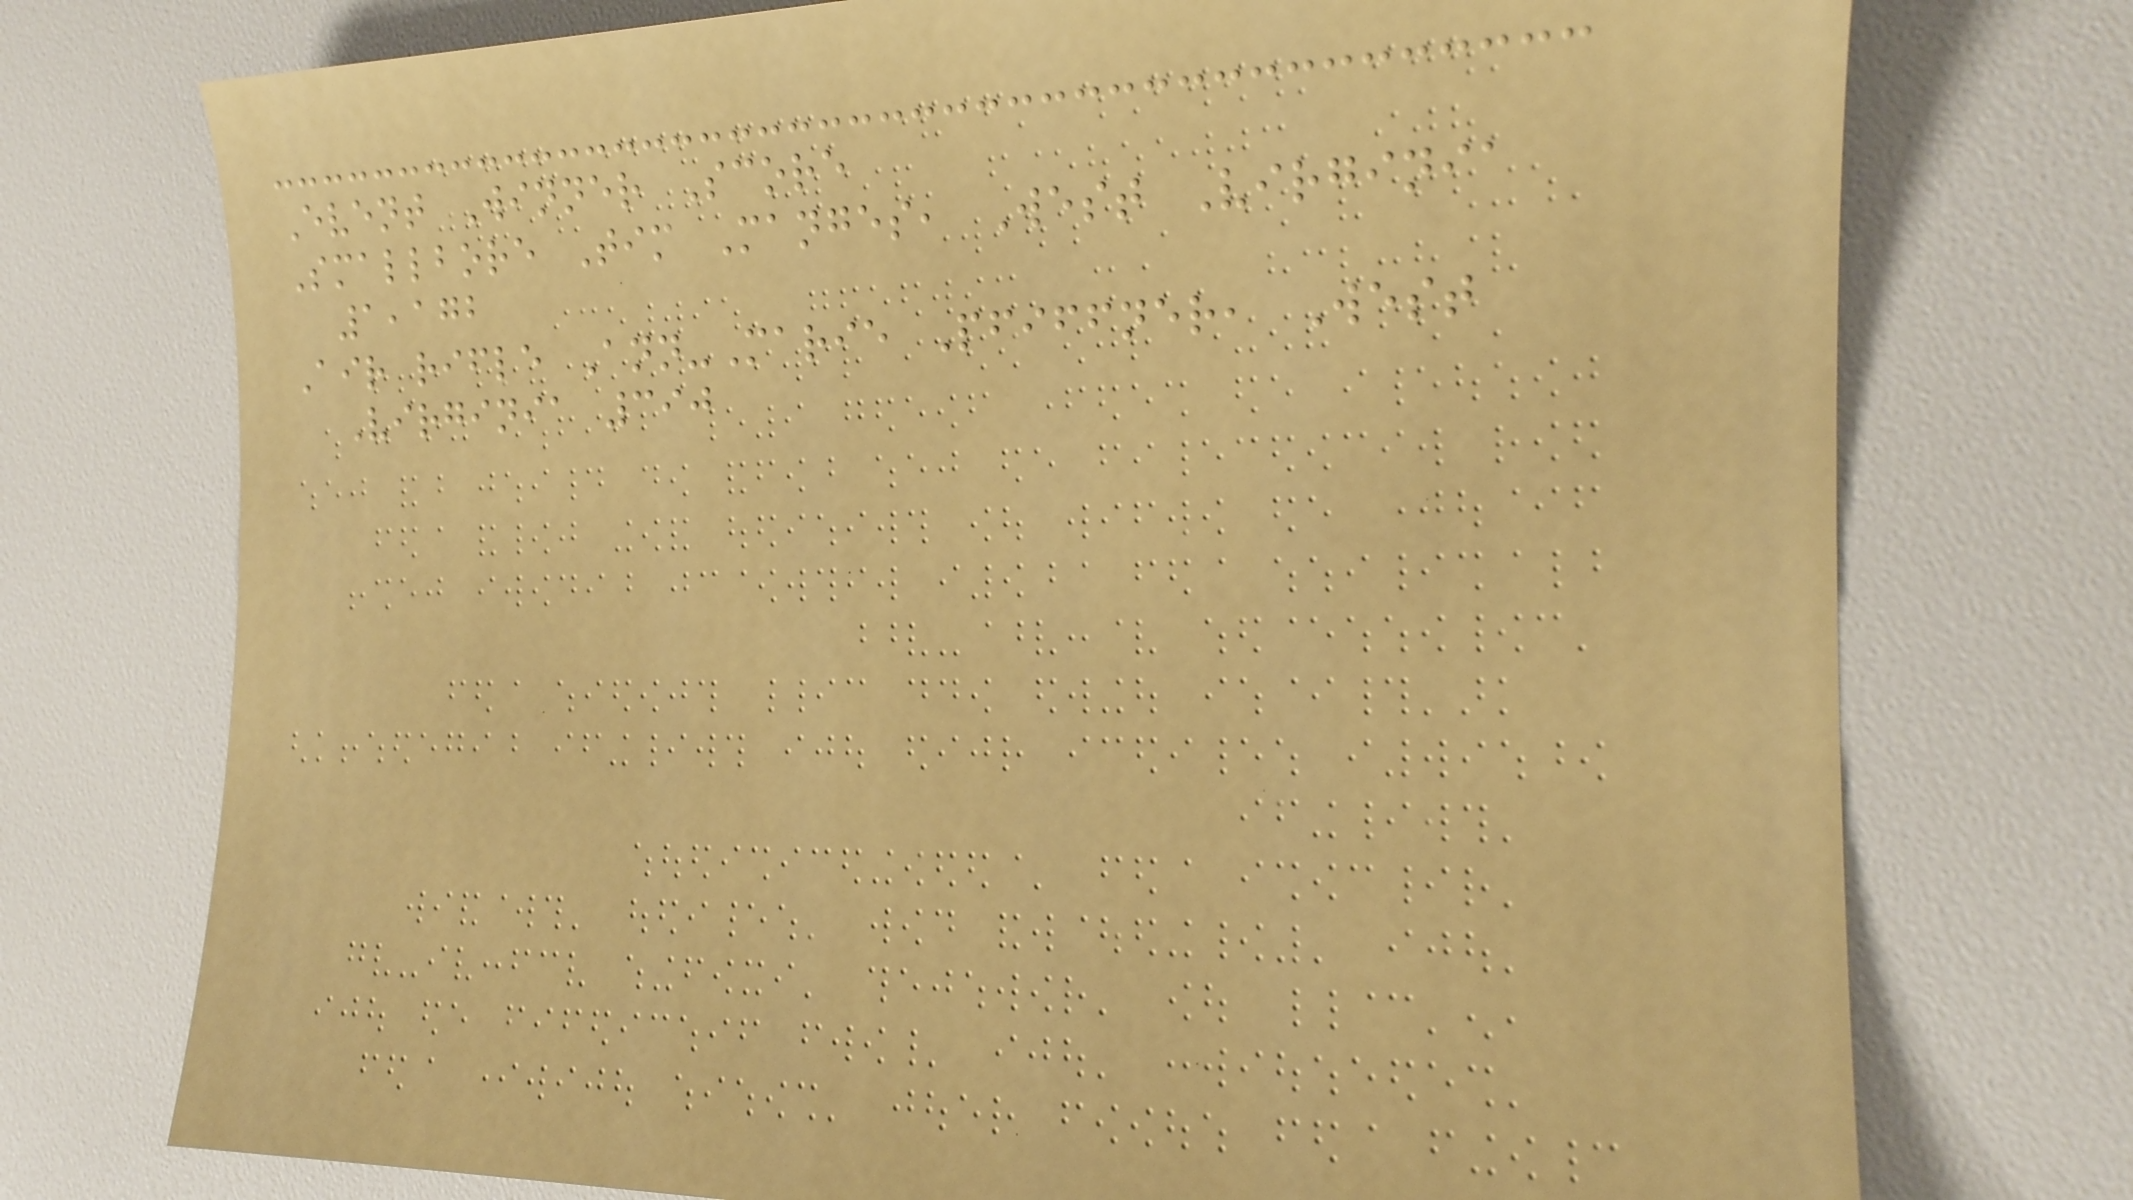Event Winner Score
Smallbore Tim Manges, West Virginia
1,172
Air rifle Ann-Marie Pfiffner, West
Virginia 390
